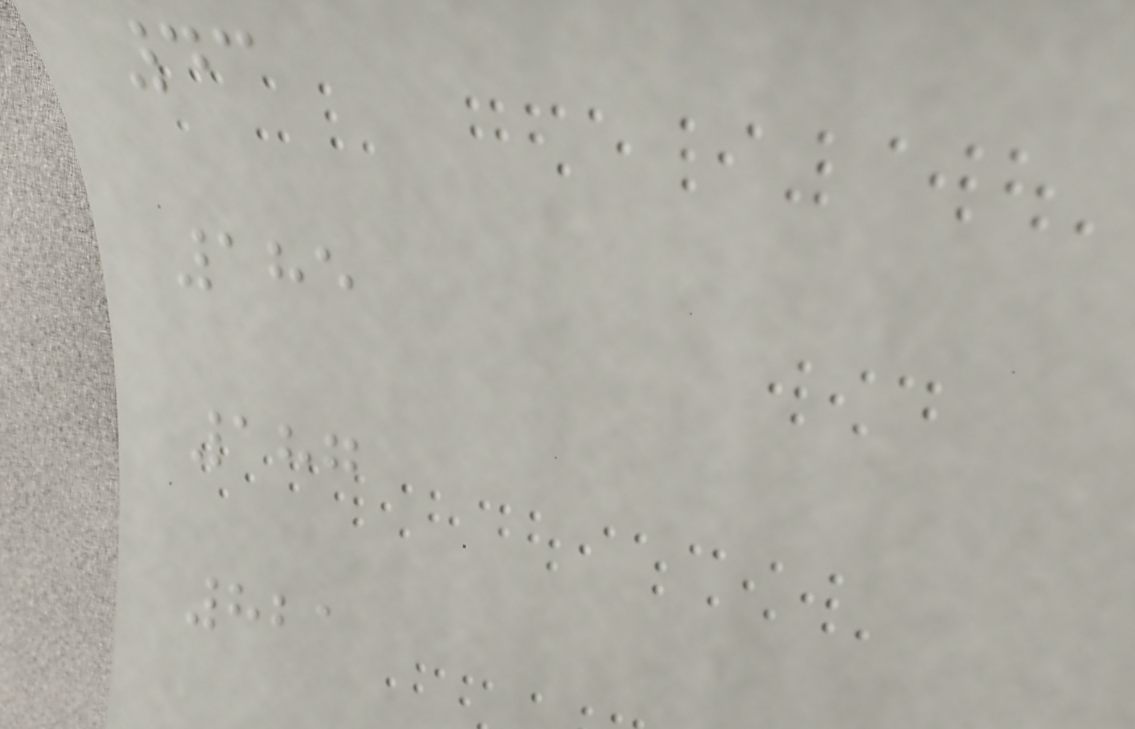43
185
187
821
